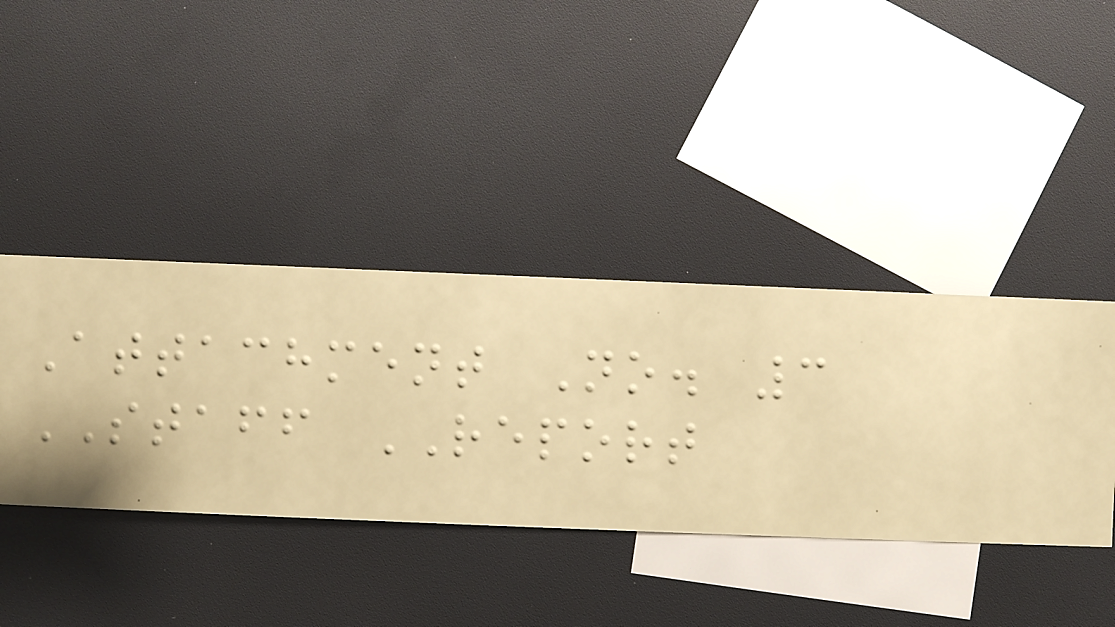Attachment No. 3
STAFF REPORT
